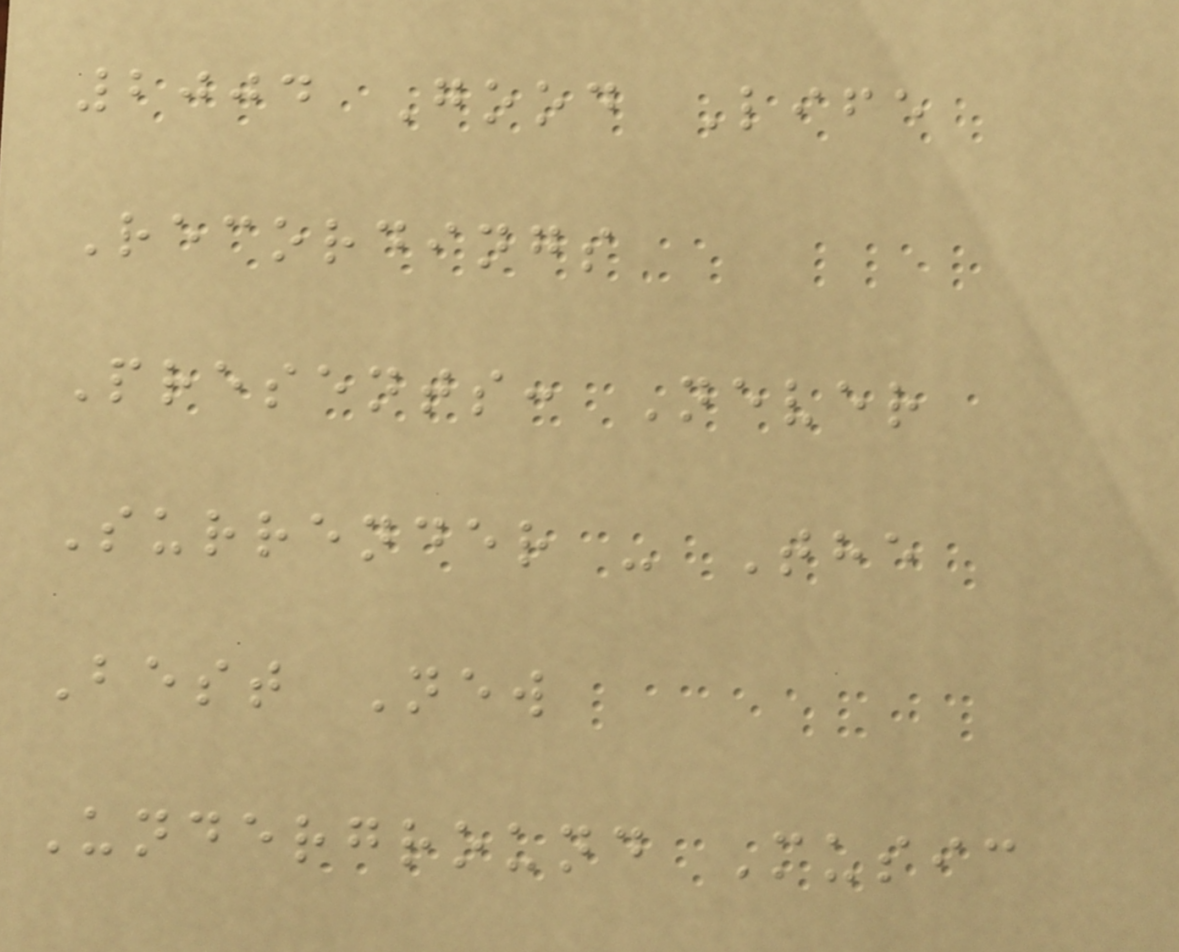2004 Good Life
Recordings
Presents: Never
Surrender - The
Best New
Underground Music
